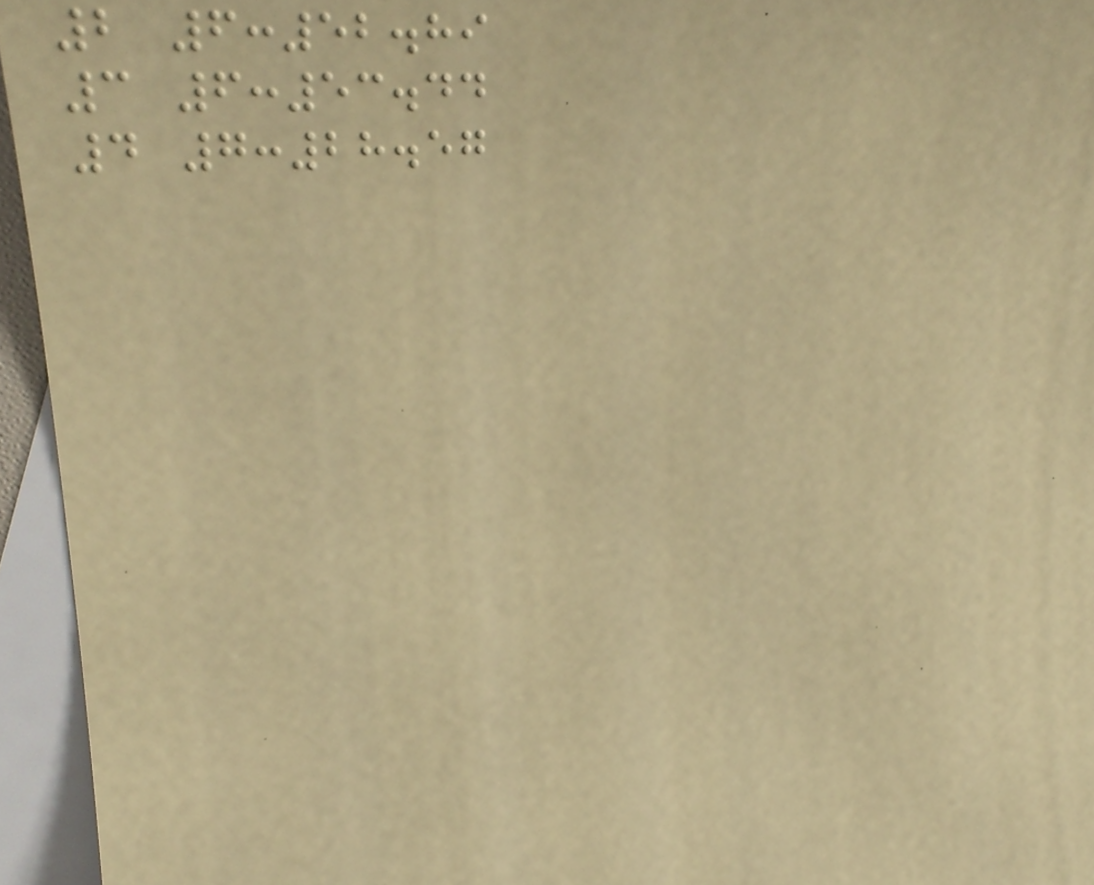2 6:52.89
3 6:53.44
4 7:28.57
